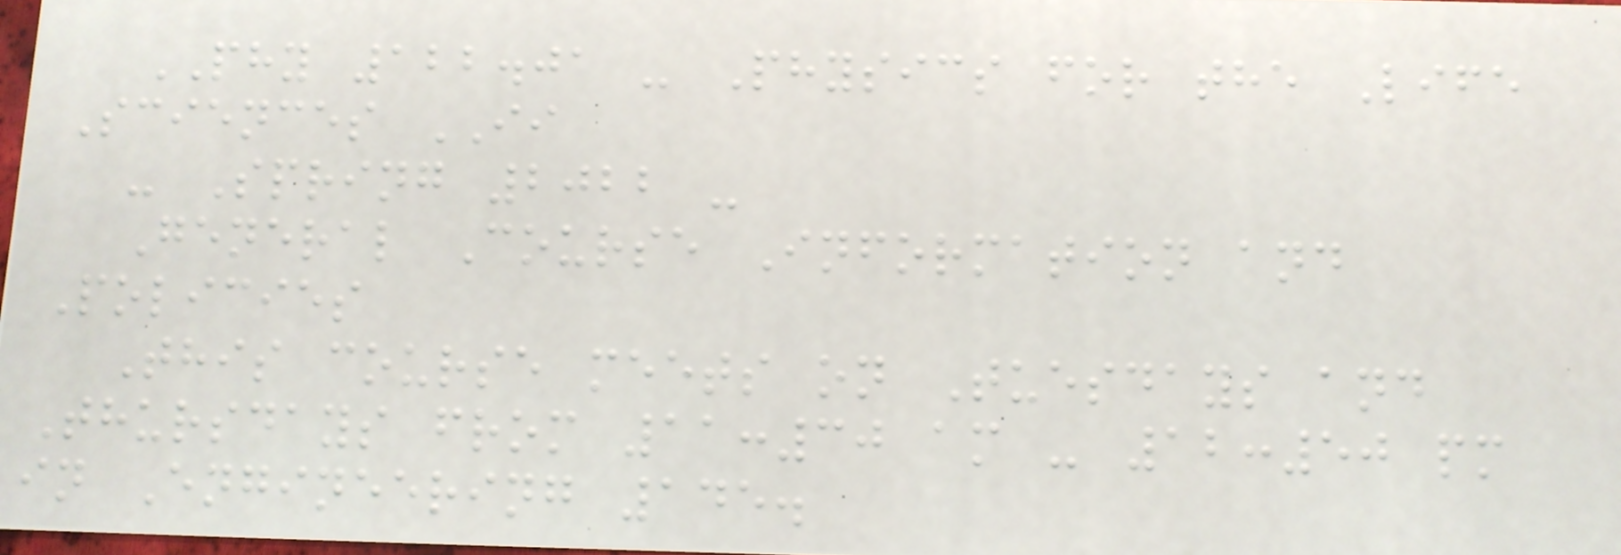PHY 122.01 - Physics for the Life
Sciences II
- Spring 2022 -
General Course Information and
Policies
This course meets on Tuesdays and
Thursdays from 11:30 am - 12:50 pm
in Engineering 145.
